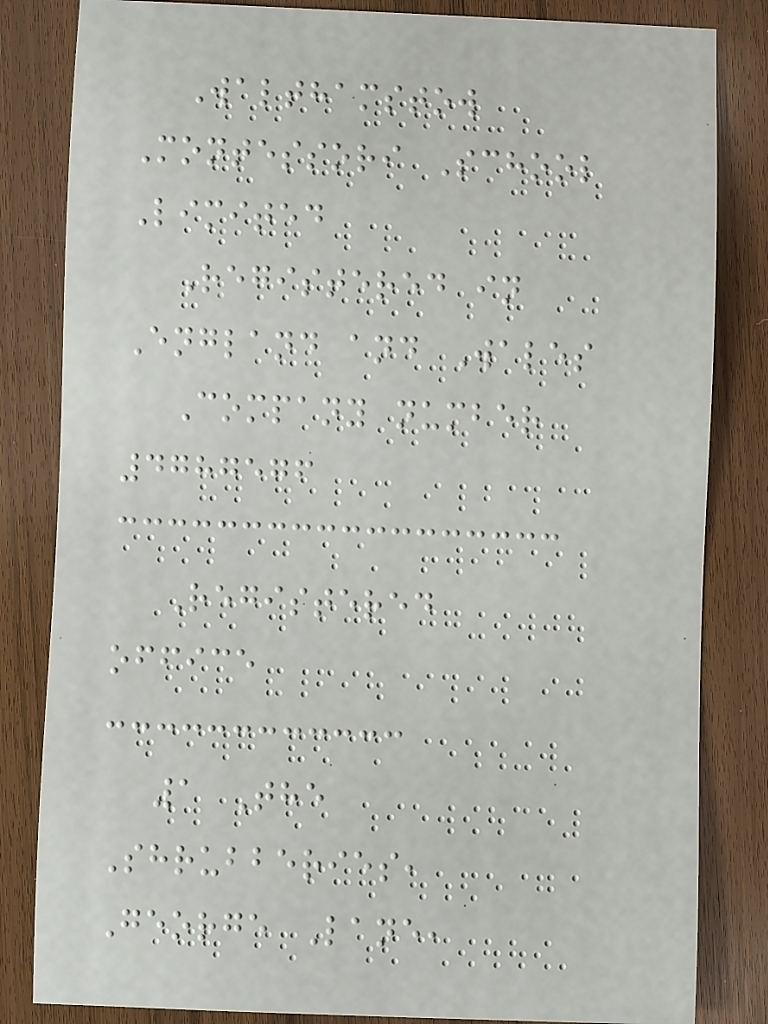Walthamstow
Montessori School
Limited
Registered in
England and Wales
Company number
4787576
Registered
office
1 The
Shrubberies,
George Lane,
